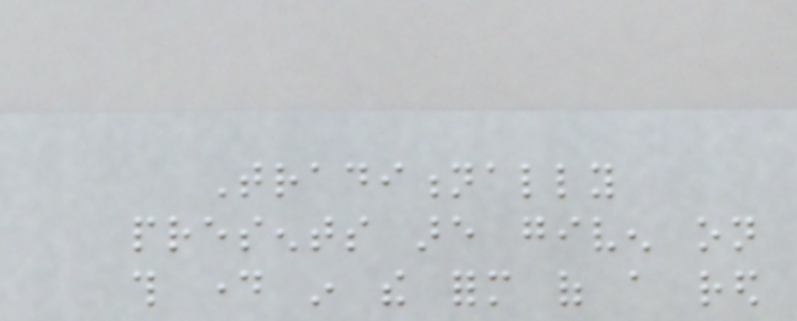Traditionally
presents are given on
this day in the form of a red
